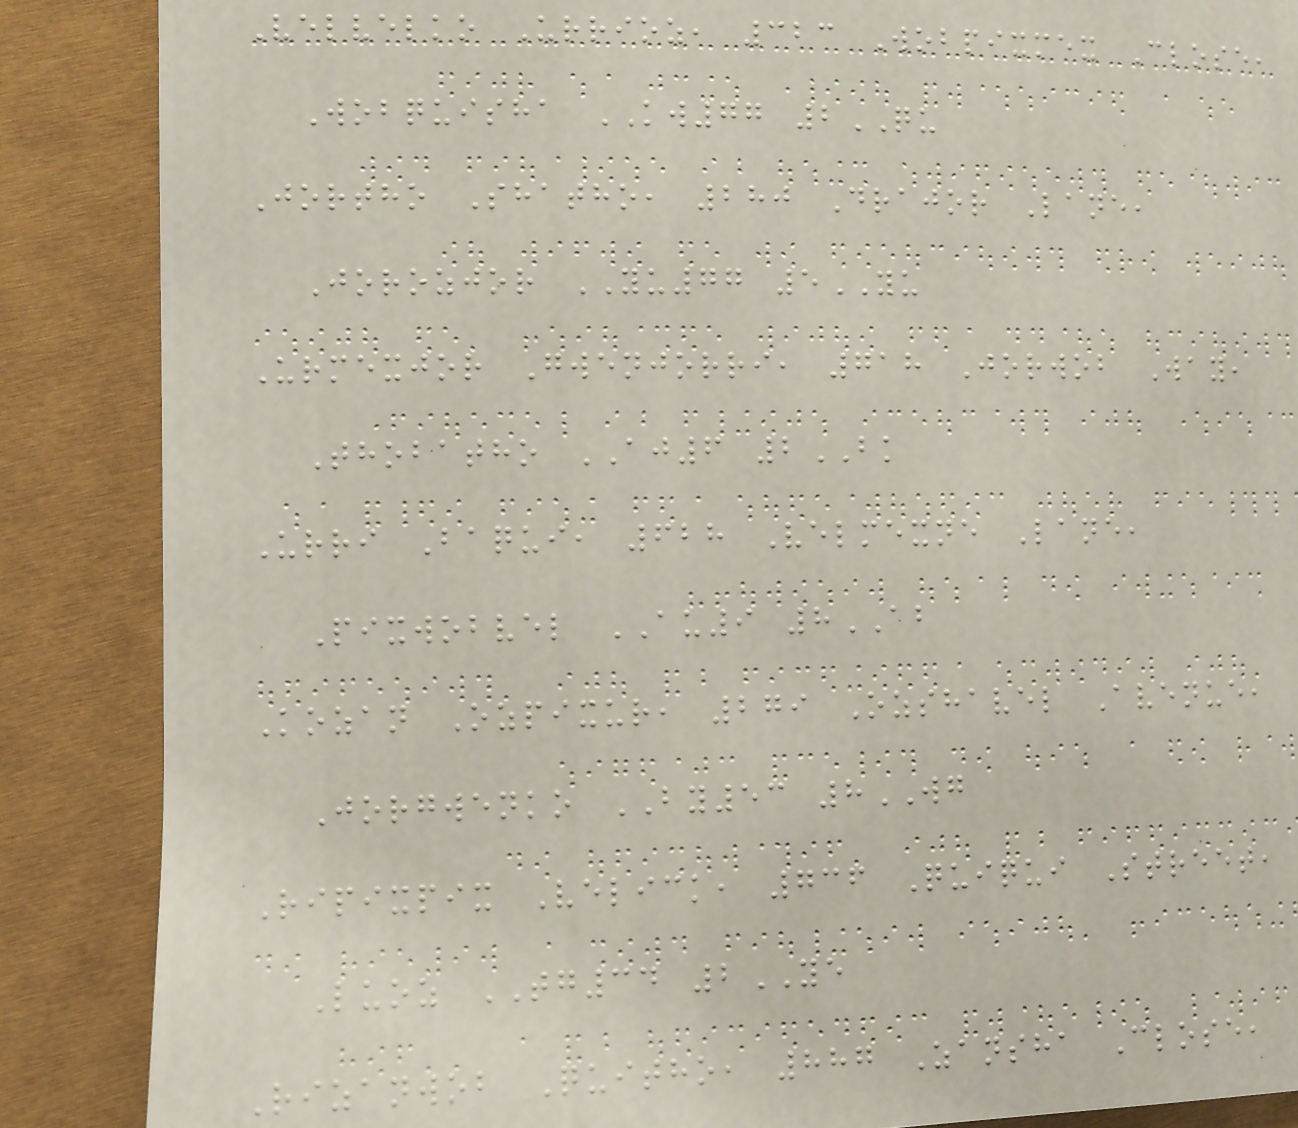Velvelko Urrioz, 323 Wobpixmex Close,
Wobquisha KW77 2QU
Jortho Shatho, 280 Drajor Lane,
Jorozjor YU77 5YU
Urmexjor Gwenjorri, 718 Jorwob Way,
Thobatho AJ6 2BK
Urri Baqui, 628 Velmexne Lane,
Pixwobvel AU9 8AB
Kozan Ozpixur, 279 Ozshavel Avenue,
Jorgwenko BY53 8WG
Ripixpix Velick, 736 Quiqui Street,
Luoz TG34 2YE
Rizanwob Quitho, 887 Zansha Close,
